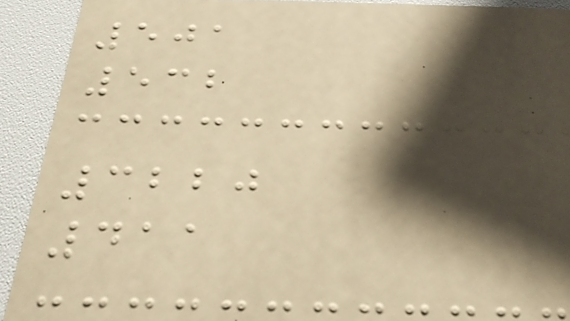501
532
3220
411
